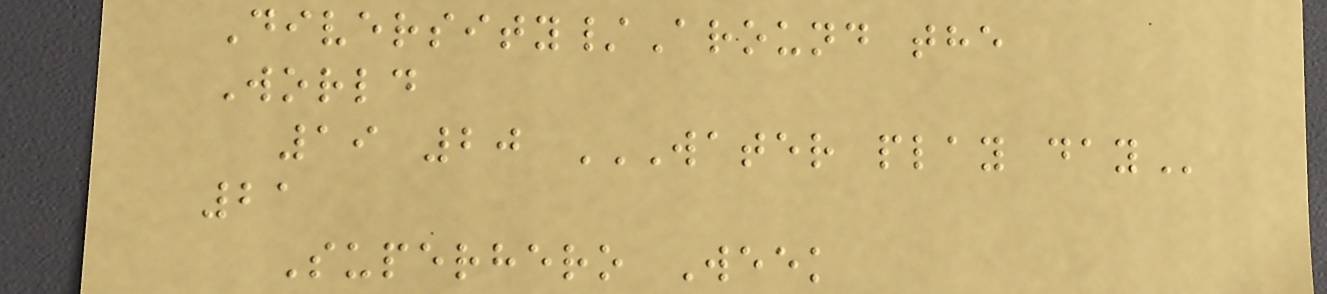Diversity/Around the
World
19 20 WATER PLAY DAY
21
Superhero Week
